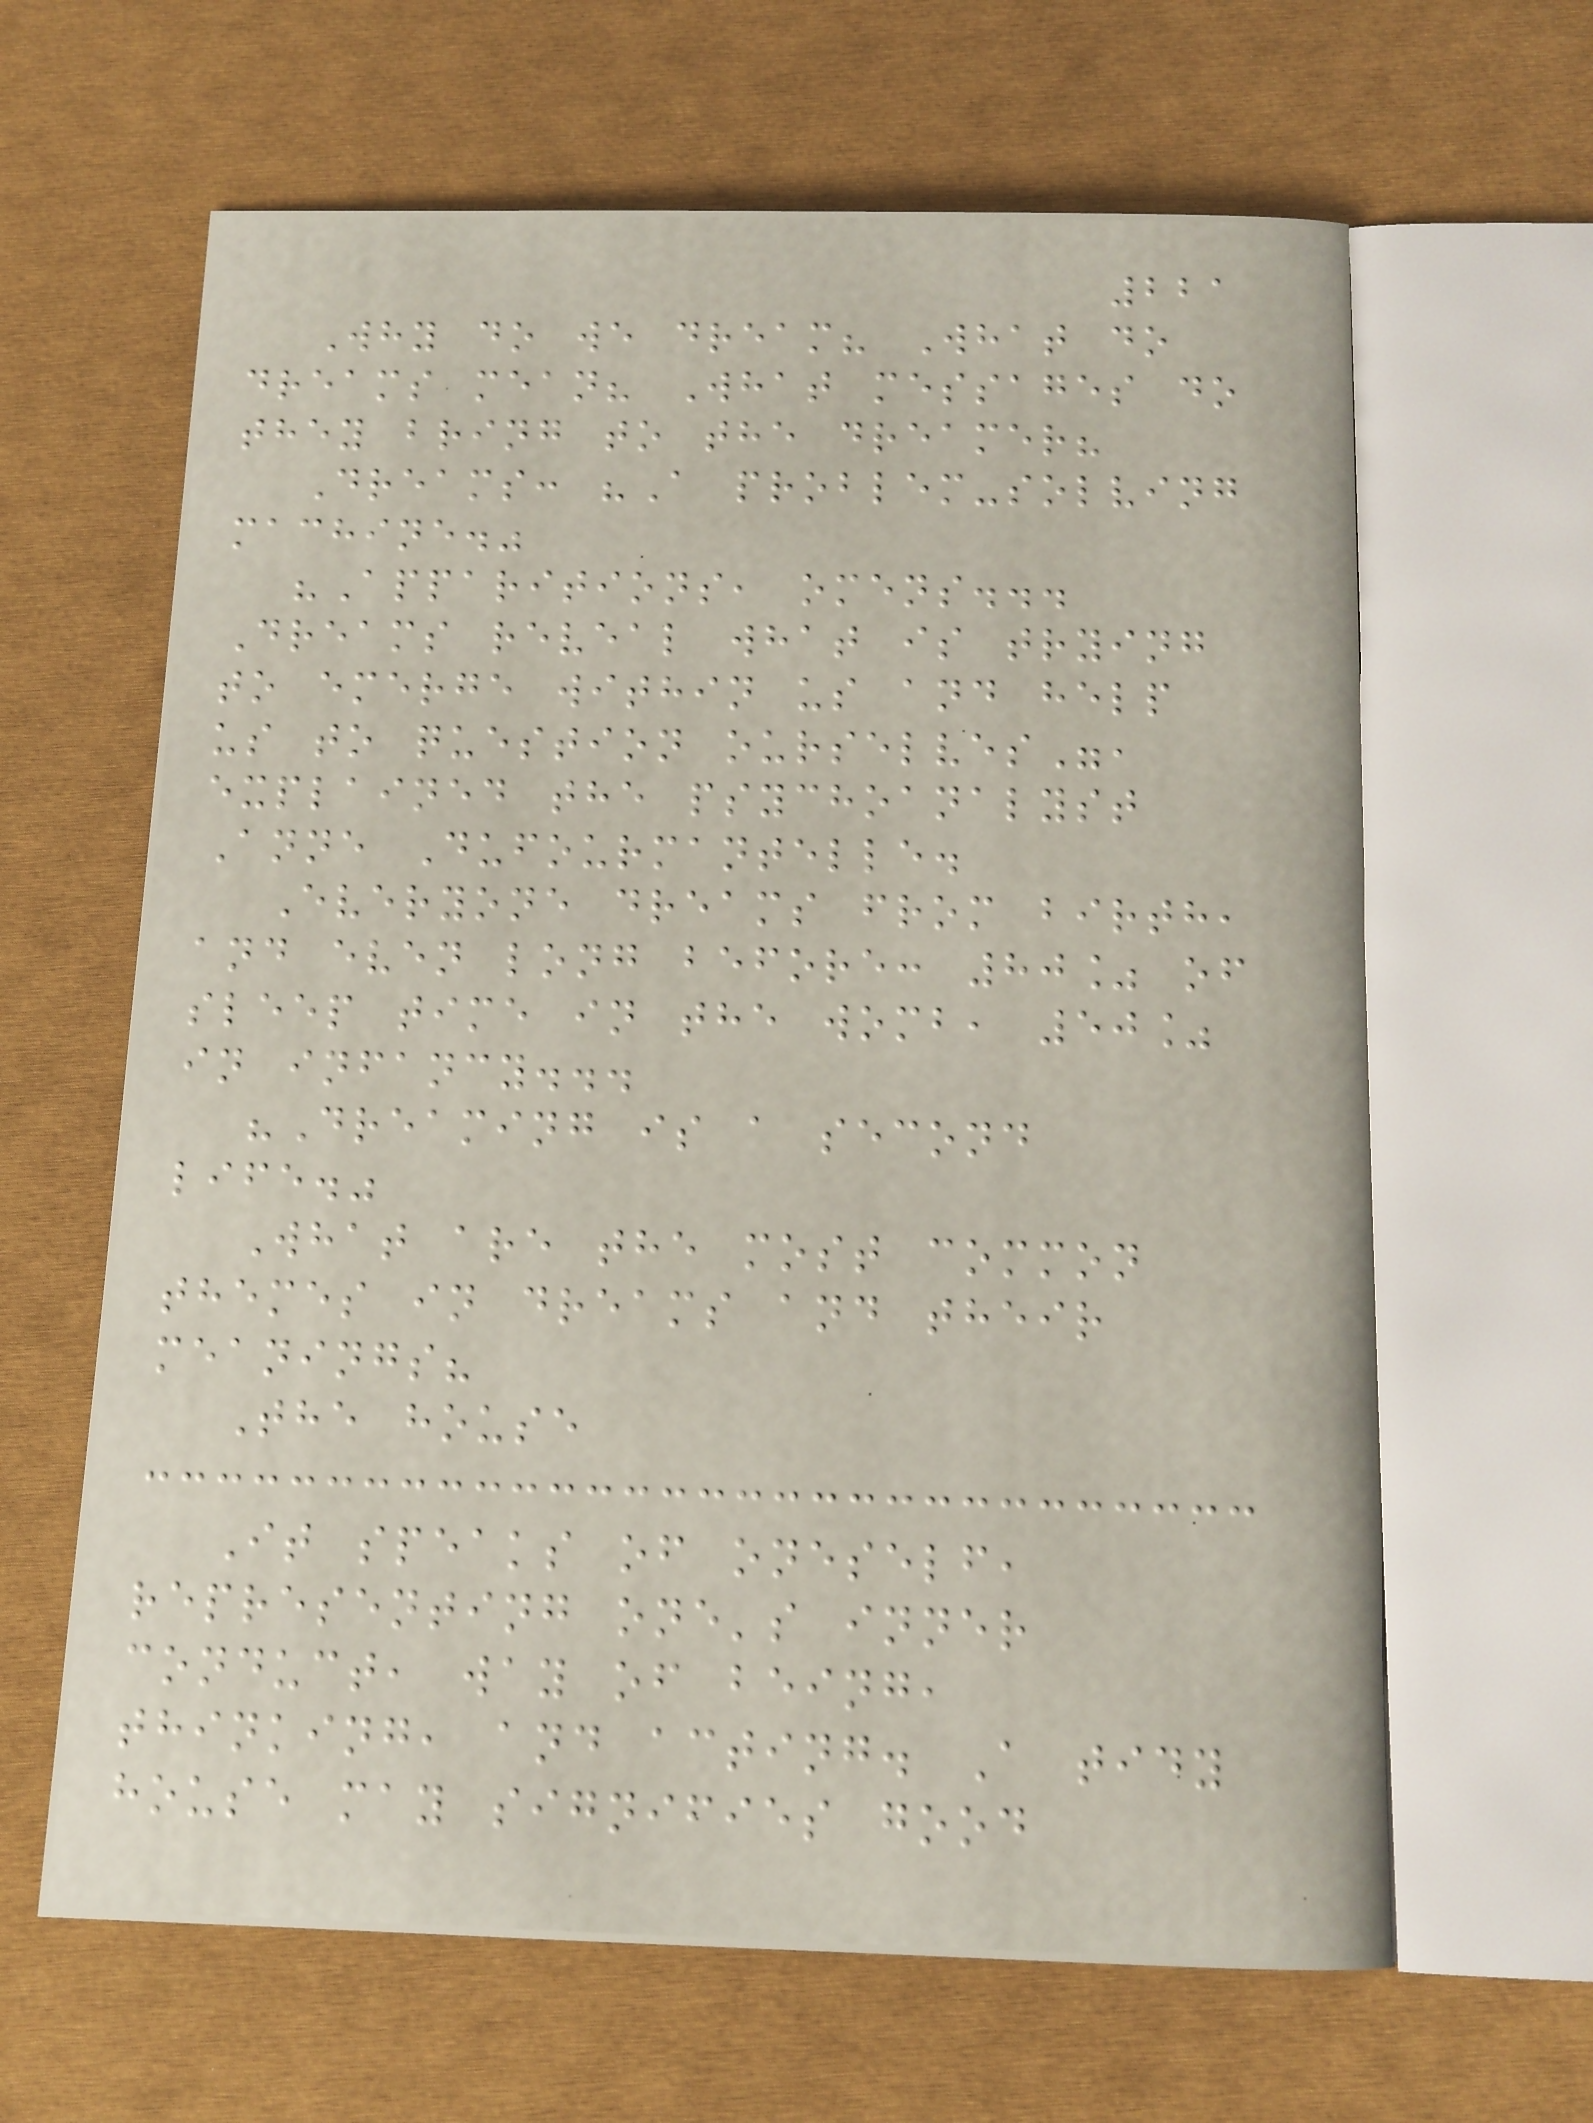221
Why do we dream? What do
dreams mean? What messages do
they bring to the dreamer?
Dreams: "A problem-solving
machine."
"Apparitions, omens...
Dreams reveal what is trying
to emerge within us and help
us to question ourselves",
explained the psychoanalyst
Anne Dufourmantelle.
Everyone dreams from birth,
and even long before: 80% of
sleep time in the womb, 50%
in infancy...
"Dreaming is a second
life."
What are the most common
themes in dreams and their
meanings?
The house
It speaks of oneself,
representing one's inner
conduct, way of being,
thinking, and acting. A tidy
house may signifies good
